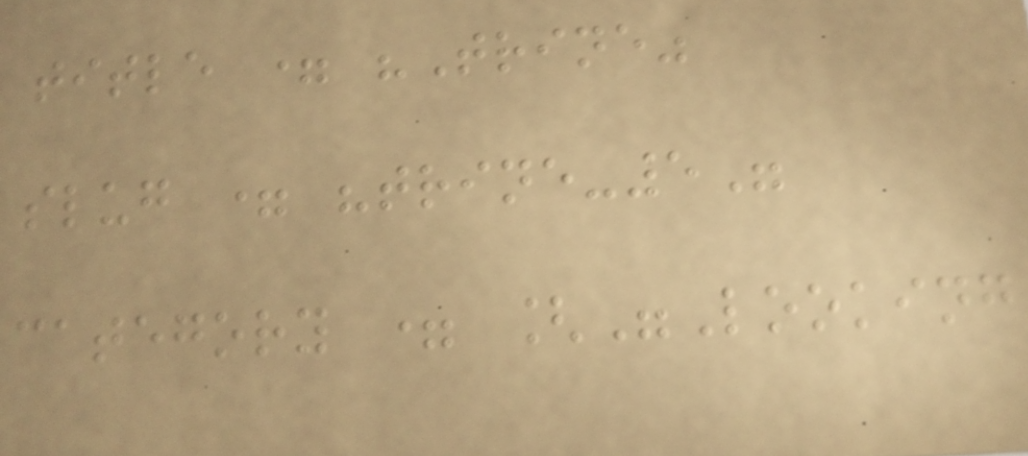title = "Trine"
slug = "trine-5"
category = ["Looking
